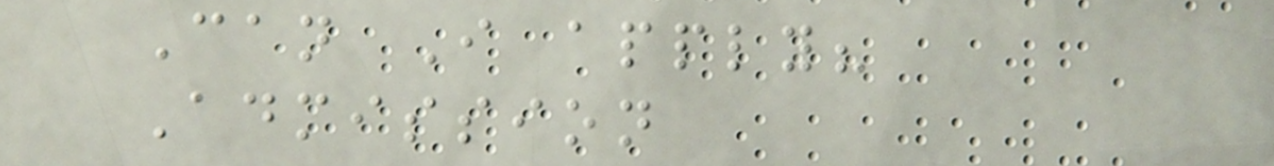Can I apply?
Admission
